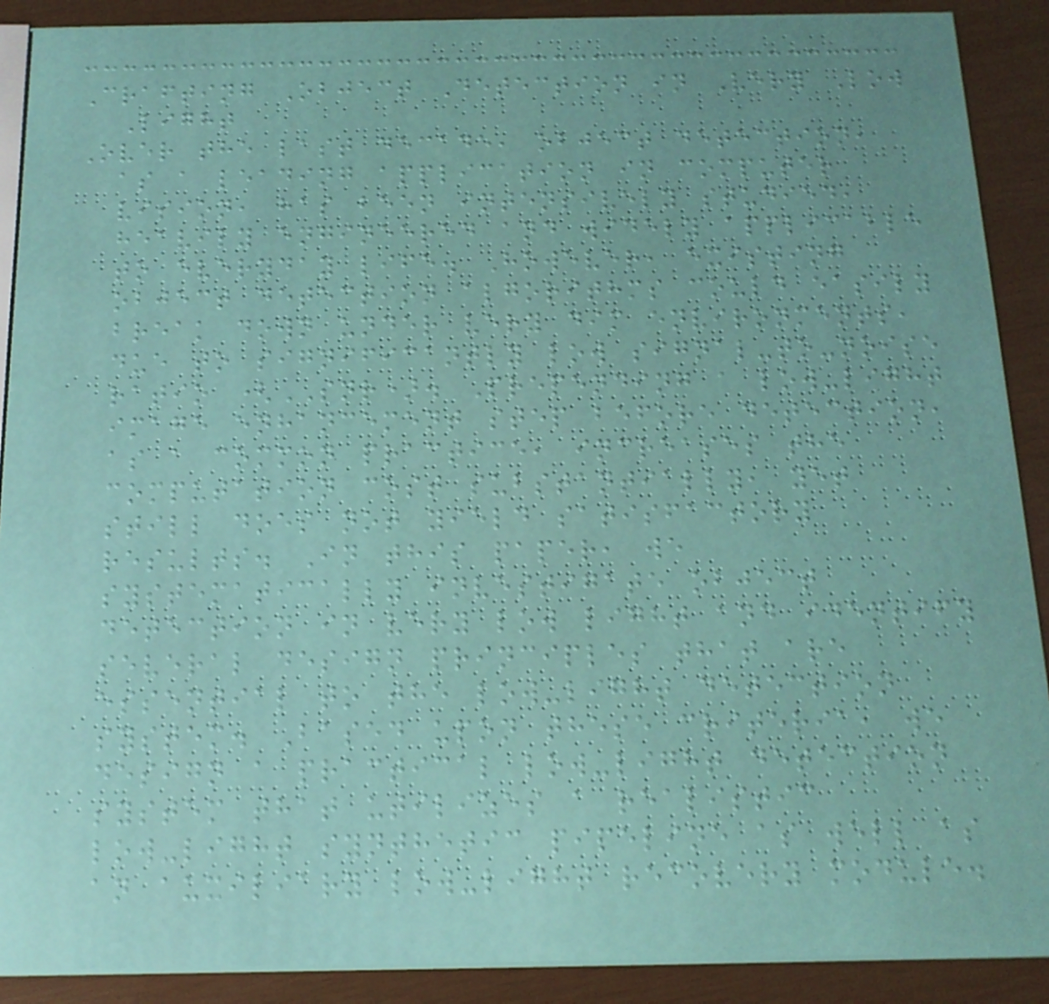Crafting Object Detection in Very Low
Light
Over the last decade, object detection,
as a leading application in computer
vision, has been intensively studied,
heavily engineered and widely applicable
to everyday life. However, existing
object detection algorithms could easily
break down under very dim environments,
due to significantly low signal-to-noise
ratio (SNR). Prepending a low-light
image enhancement step before detection,
as a common practice, increases the
computation cost substantially, yet
still does not yield satisfactory
results. In this paper, we
systematically investigate object
detection in very low light and identify
several design principles that are
essential to the low-light detection
system. Based upon these criteria, we
design a practical low-light detection
system that utilizes a realistic
low-light synthetic pipeline as well as
an auxiliary low-light recovery module.
